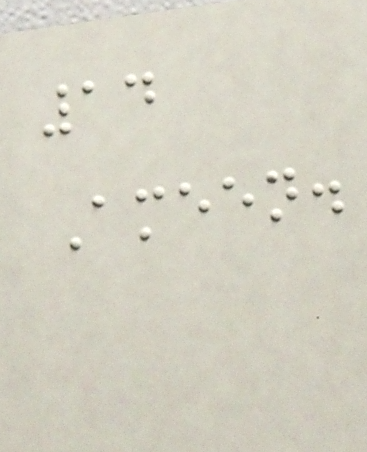14
Ameen.
